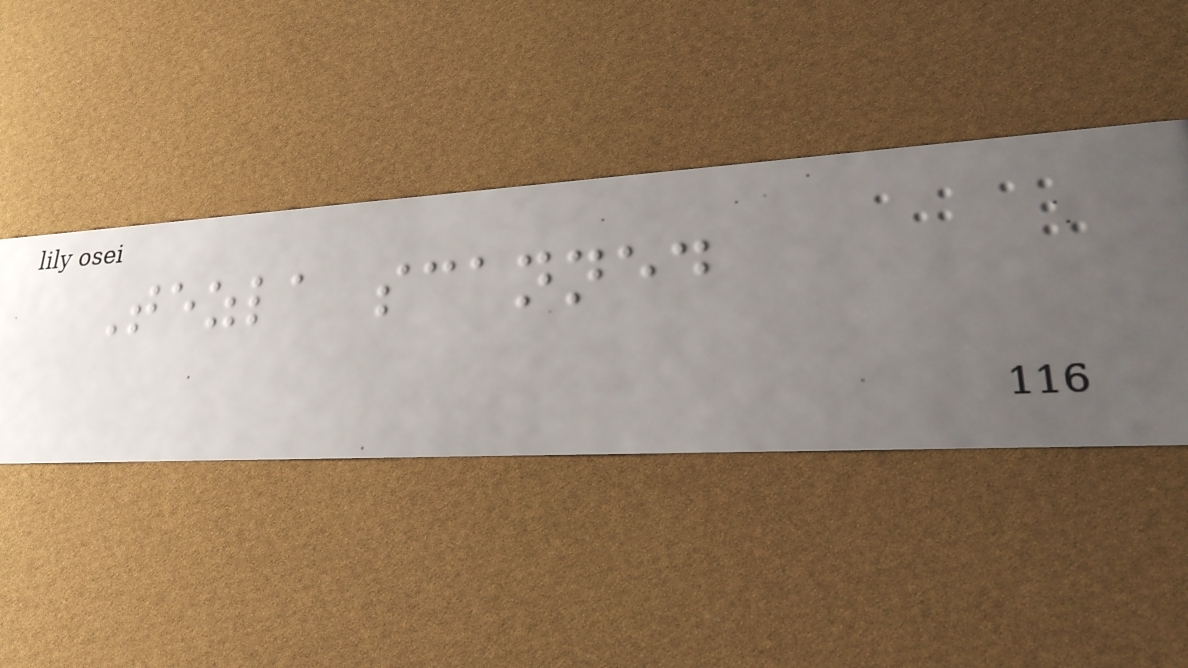Tezla scanned
